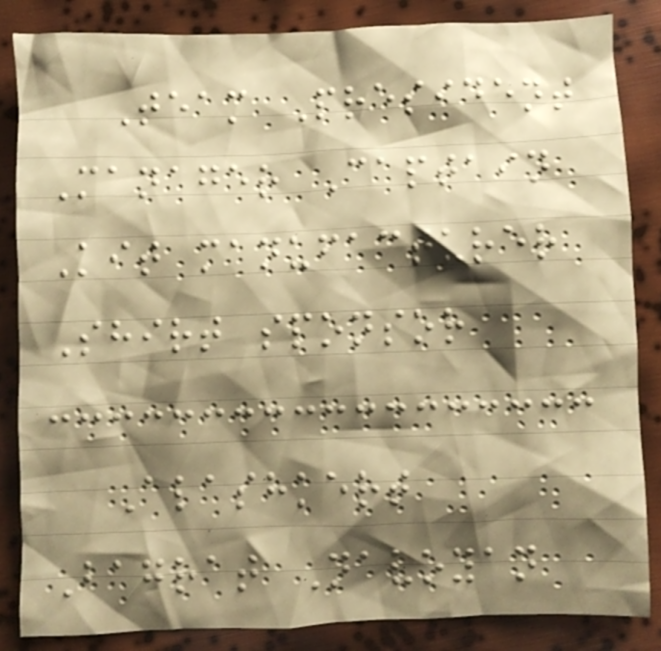Team President
Manager Captain
Kit manufacturer
Shirt sponsor
Alashkert
Bagrat Navoyan
